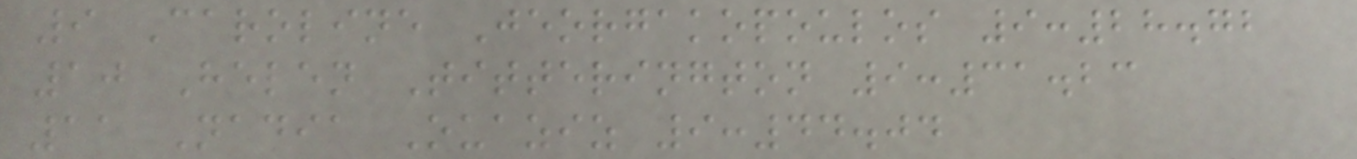9 Caroline Jeorgakopoulos 9:28.72
10 Helen Titterington 9:31.23
11 Nadia Ouaziz 9:44.04
